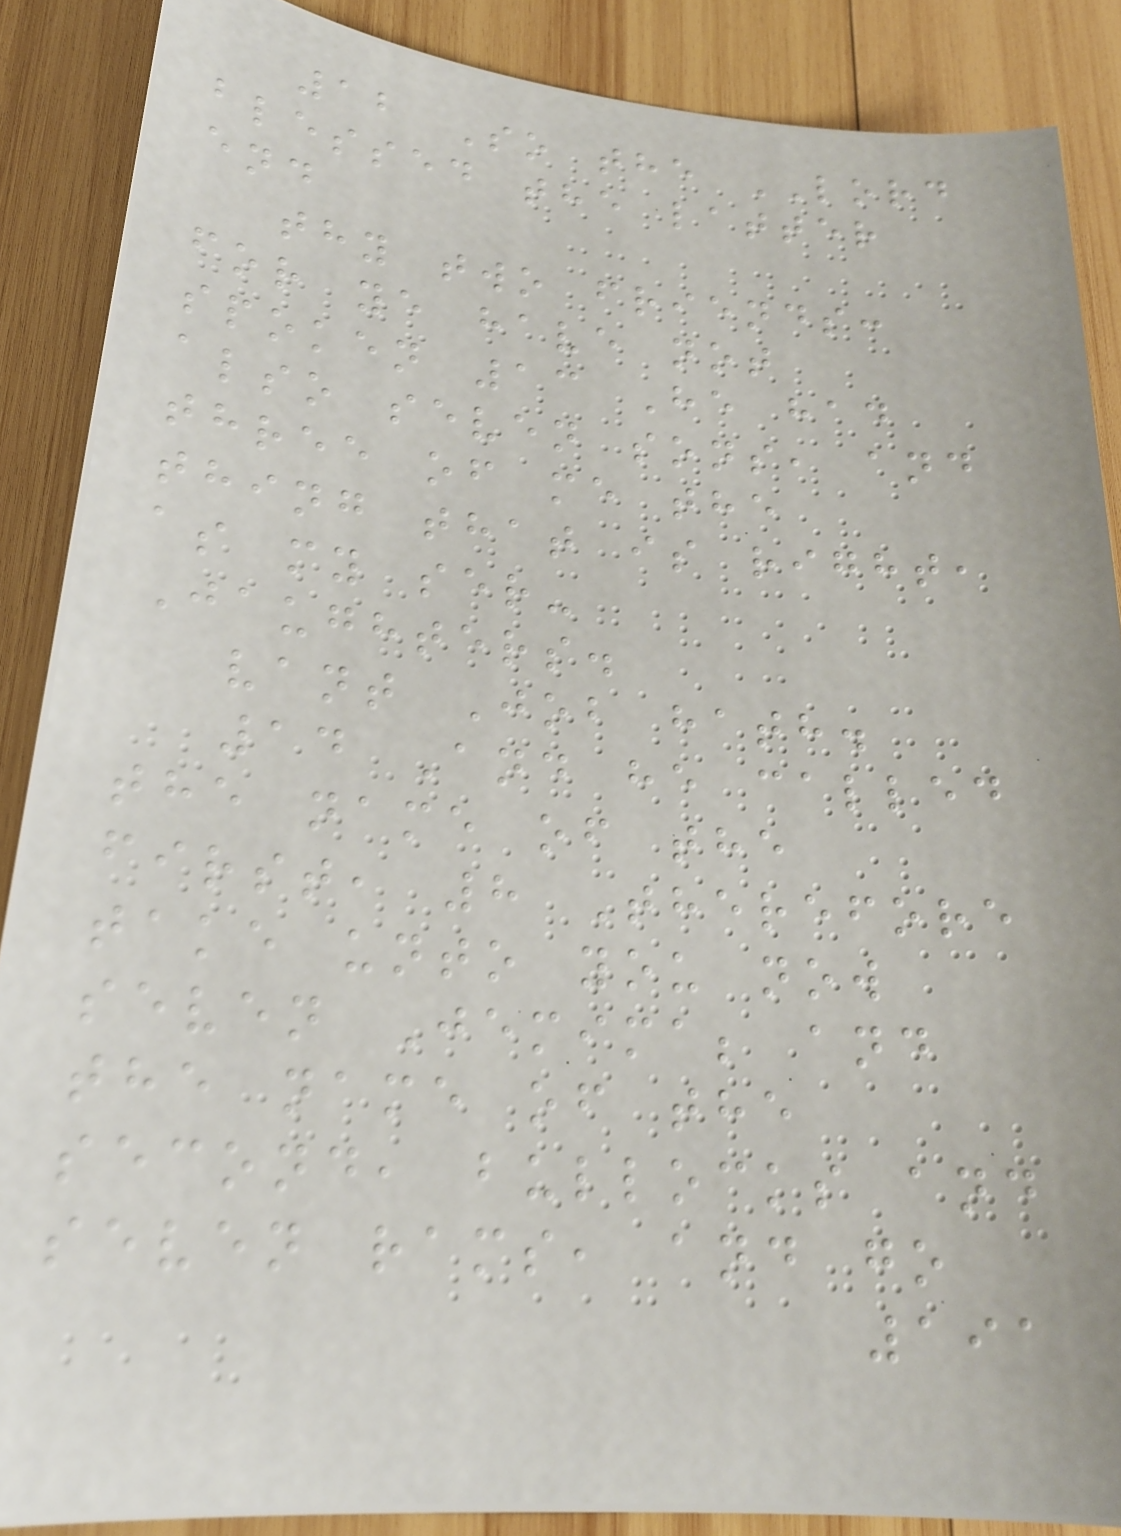12 So the LORD
blessed the latter
end
thy two friends:
for ye have not
spoken 13 He had
also seven sons, and
three of me the
thing that is right,
as my ser-
Jaughters.
vant Job hath.
14 And he called
the name of the
first, 8 Therefore
take unto you now
seven Jemima; and
the name of the
second, bullocks and
seven rams, and go
191
